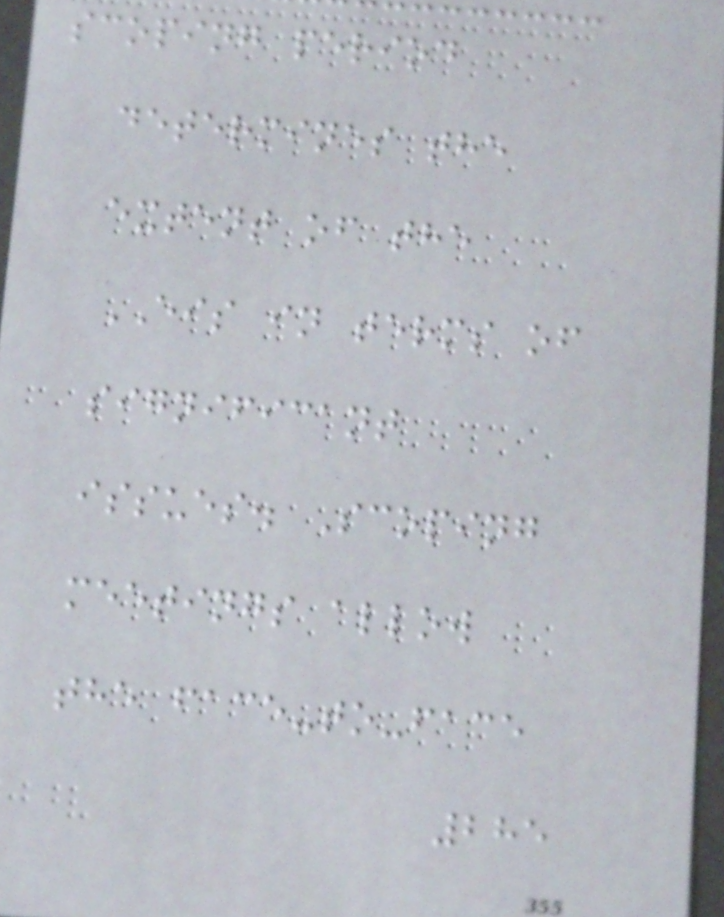scoping period
determines the
extent of the
EIS in terms of
significant
issues. Scoping
meetings allow
the face-to-face
285
